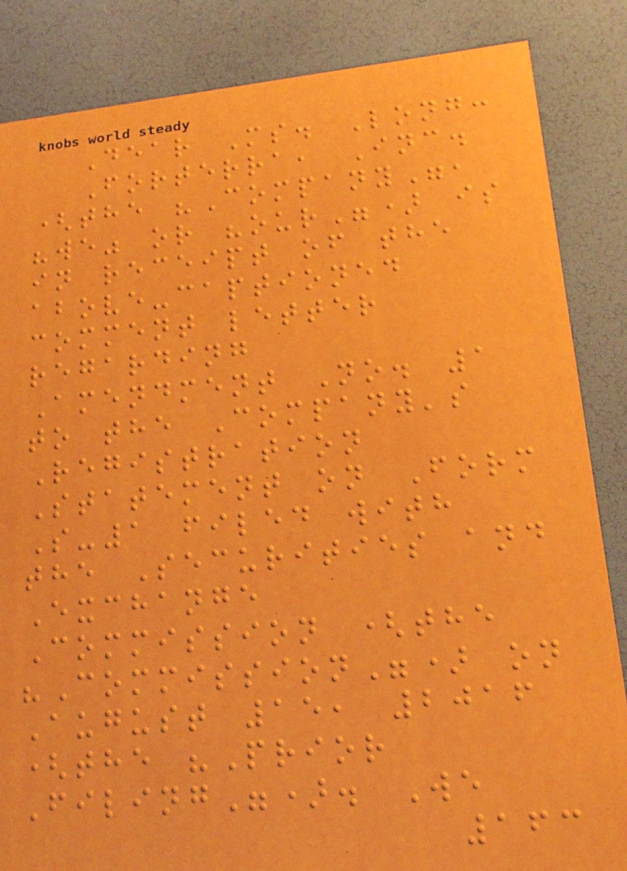Dear Ms. Long:
Forterra, Inc.
(the "Company",
"we" or "our") is
in receipt of the
above-captioned
comment letter
regarding
Amendment No. 1
to the Company's
Registration
Statement on Form
S-1 filed with
the Securities and
Exchange
Commission (the
"Commission") on
August 15, 2016
(the "Prior
Filing"). We
163
